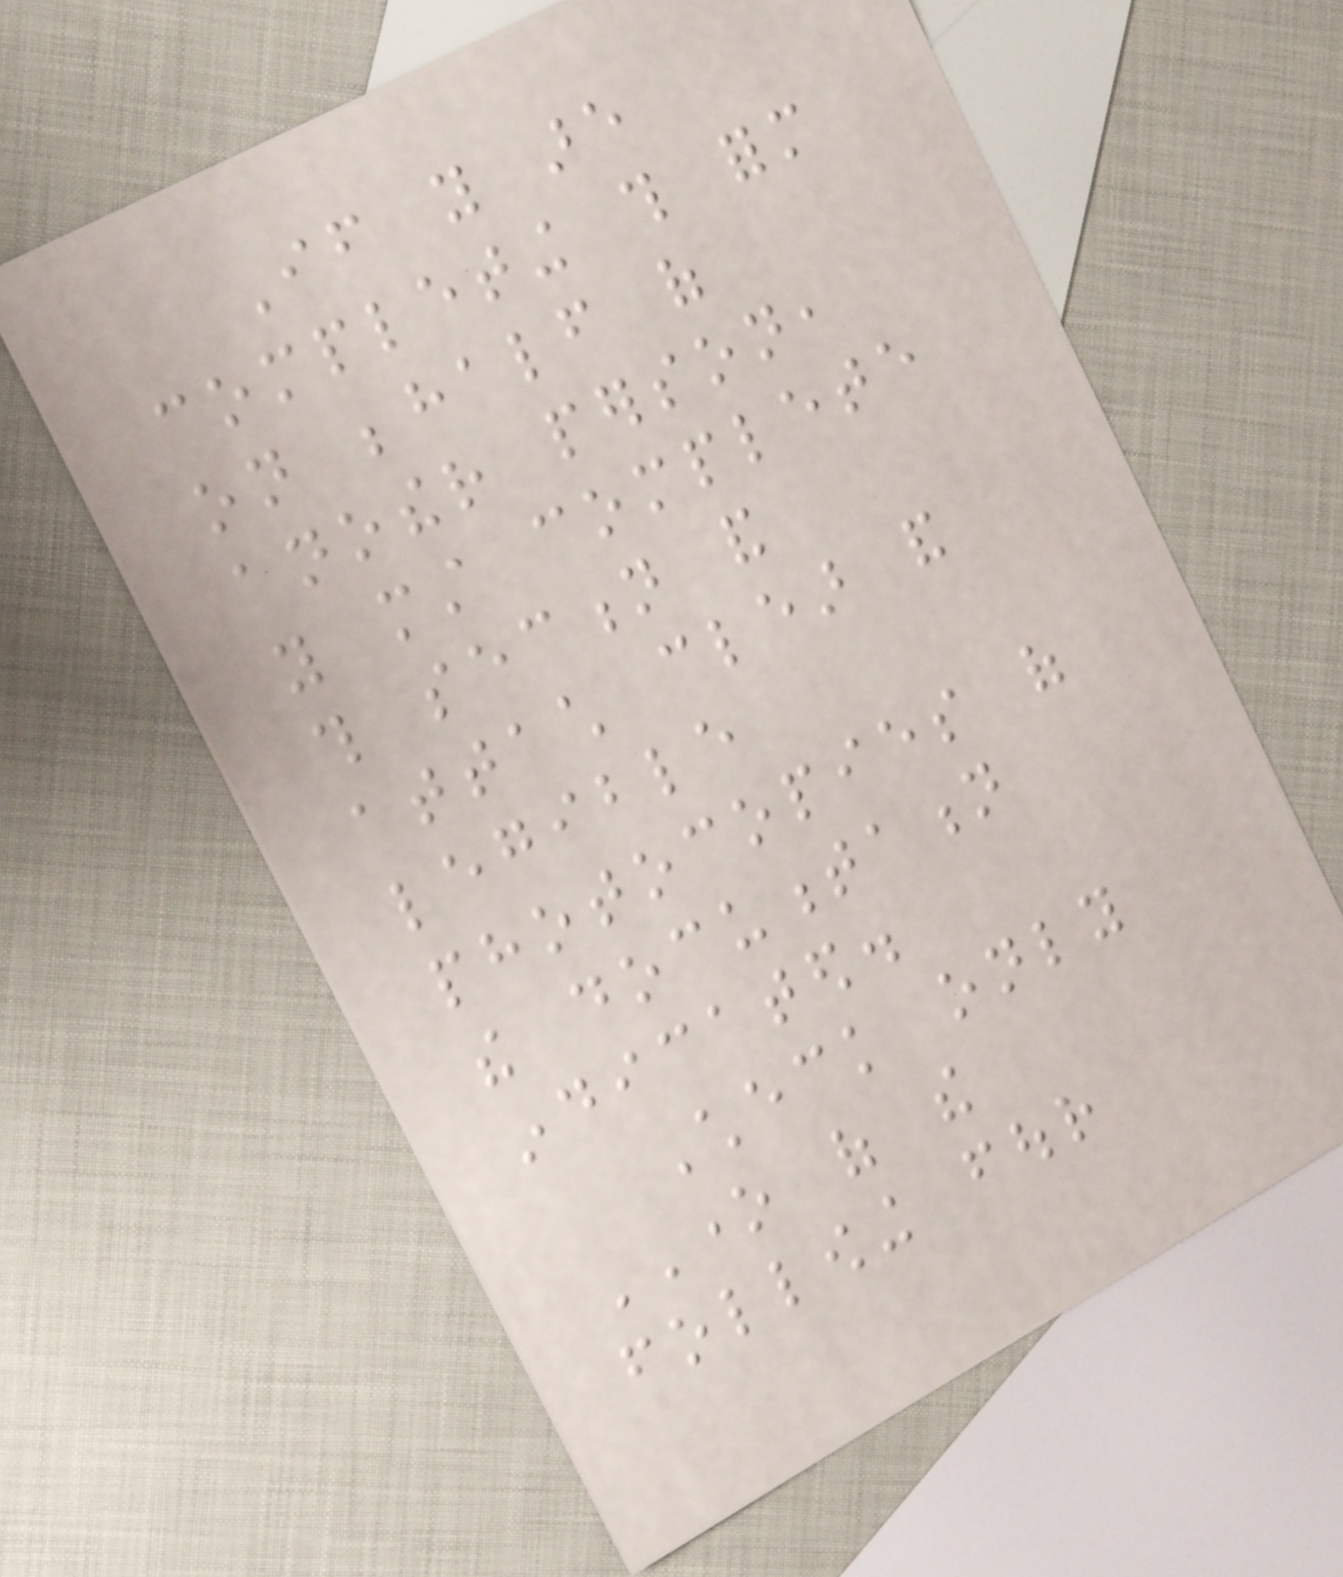If you are
completing this form
on behalf of
another person,
you must complete
this section and
attach clear and
legible
photocopies of
the documentation
indicated.
Check only
ONE of the
following four
